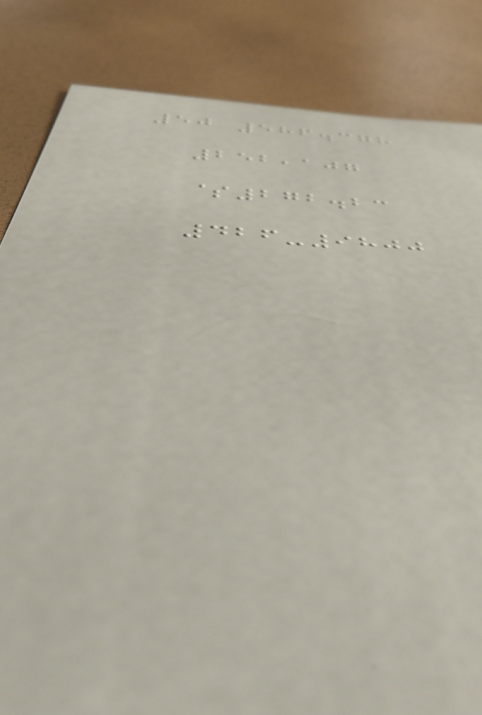50 586.378
252,107
$272.23
426-9800
